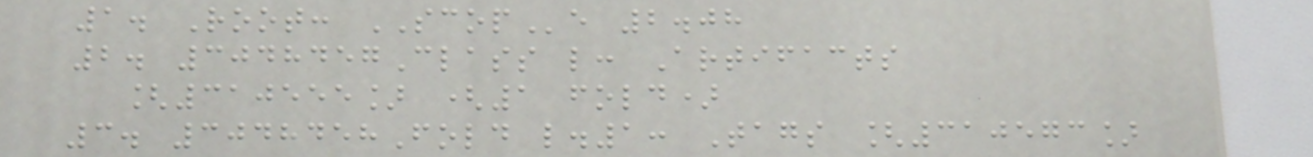1. Root: SCOPe 2.08
2. 3048457Class l: Artifacts
[310555] (1 fold)
3. 3048458Fold l.1: Tags [310573]
